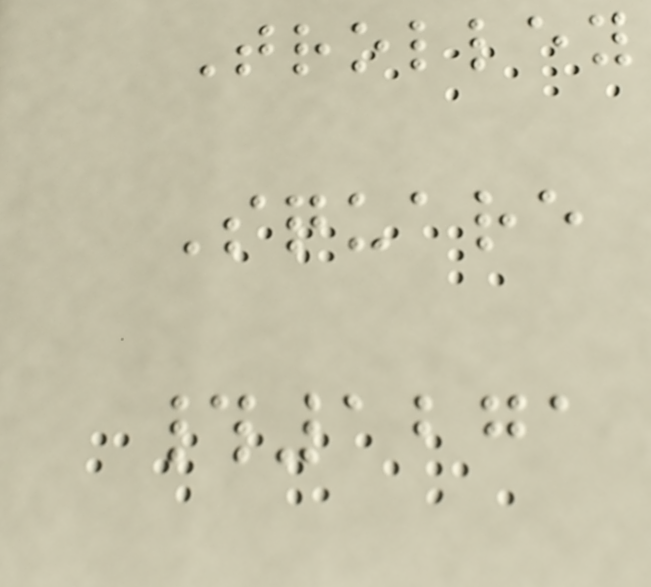Trolley
Square
#1271
